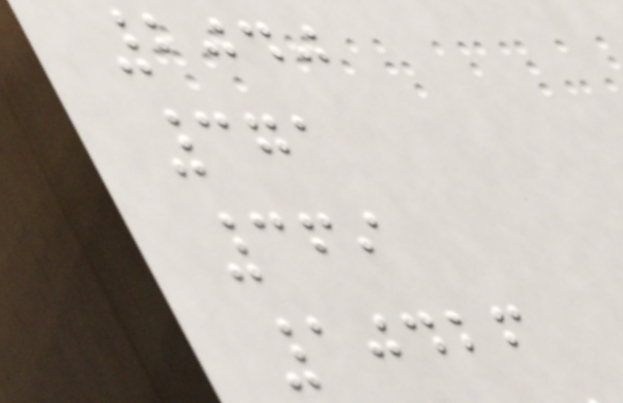2040
371
369
10426
